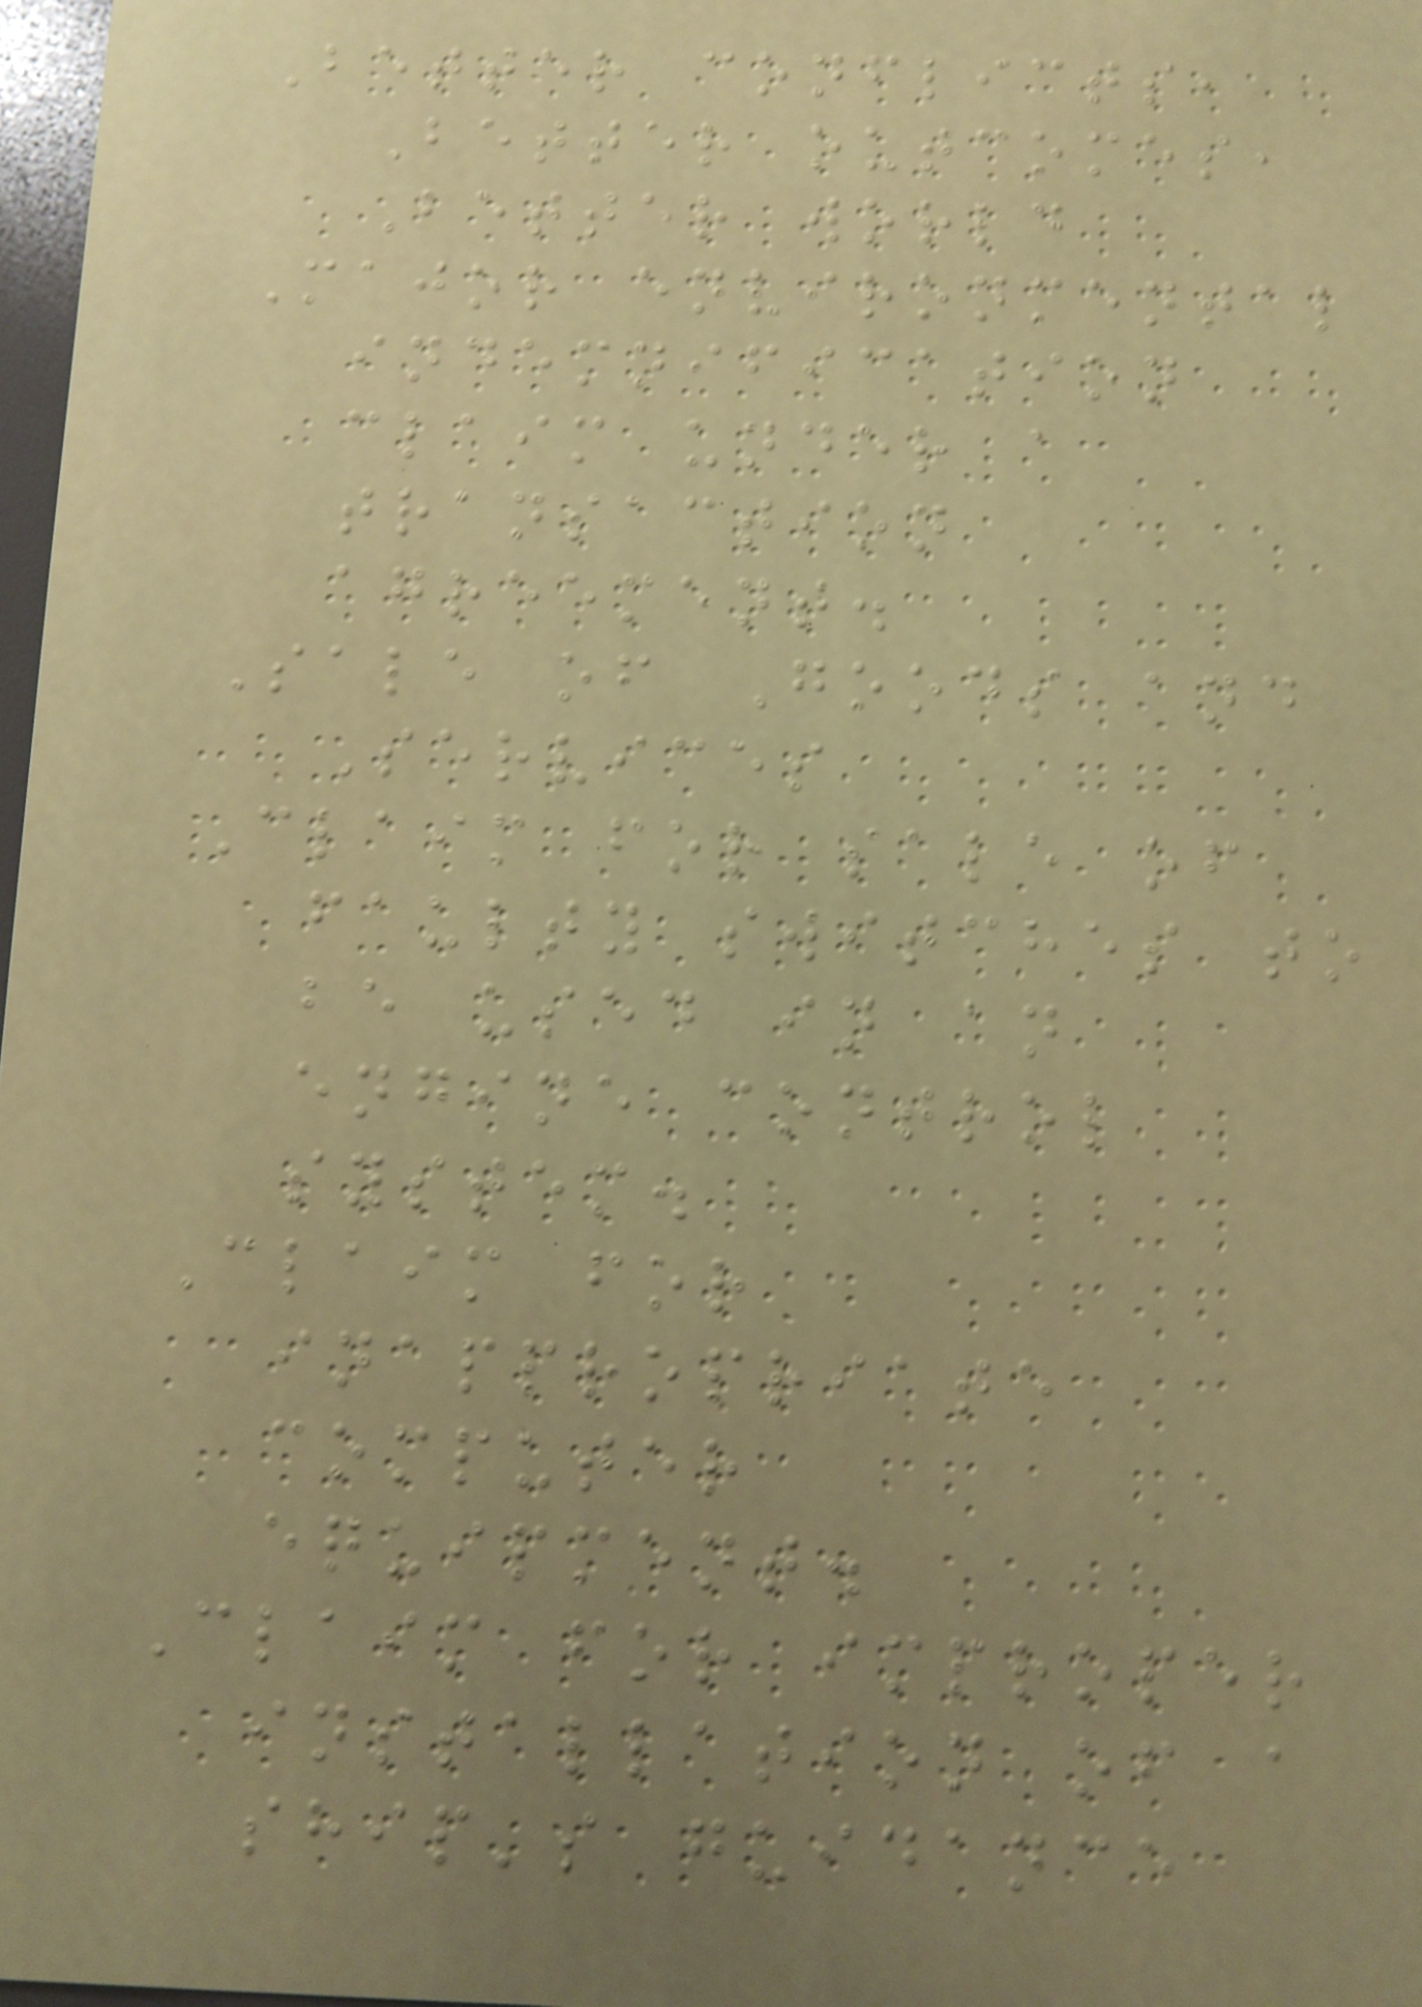Better conflicts,
Better outcomes,
Better world
Major environmental
indemnification
claim under a
transaction
agreement.
Sale of Goods and
Services
Claim for sale of
faulty switches to
be used in an
engine control
system.
Claim for
inappropriate
computer
equipment.
Claim for improper
installation of a
ship's guidance
